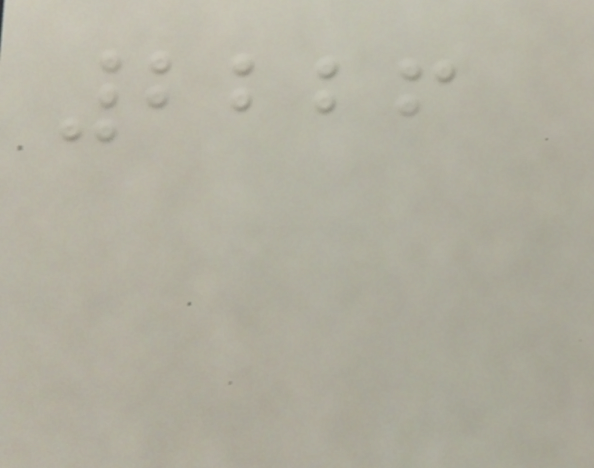2226
